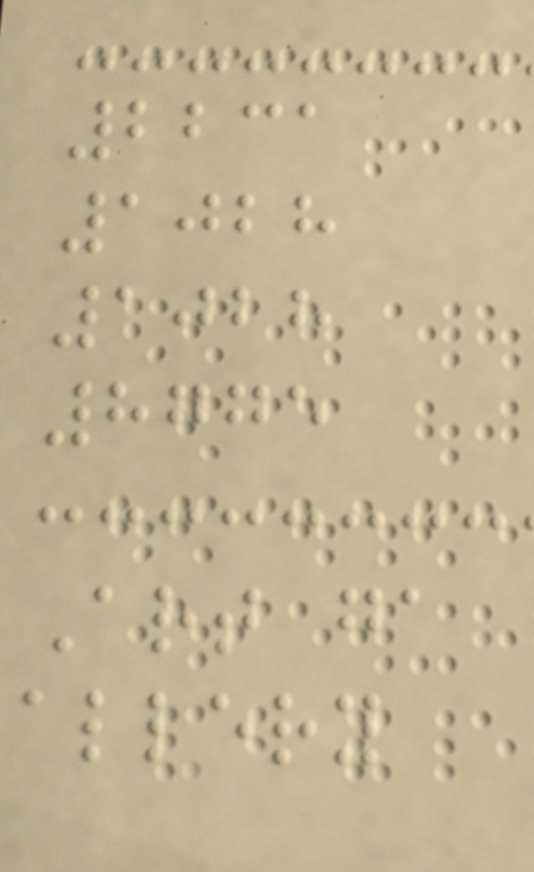2231
1028
1028
8775
Art ga
allery
